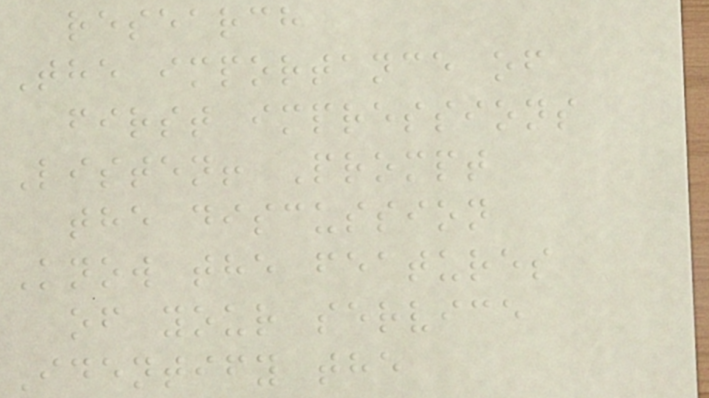research
The importance of
first impressions
Listen! Prompt
the discussion
Know the features
of your service
Identify the
